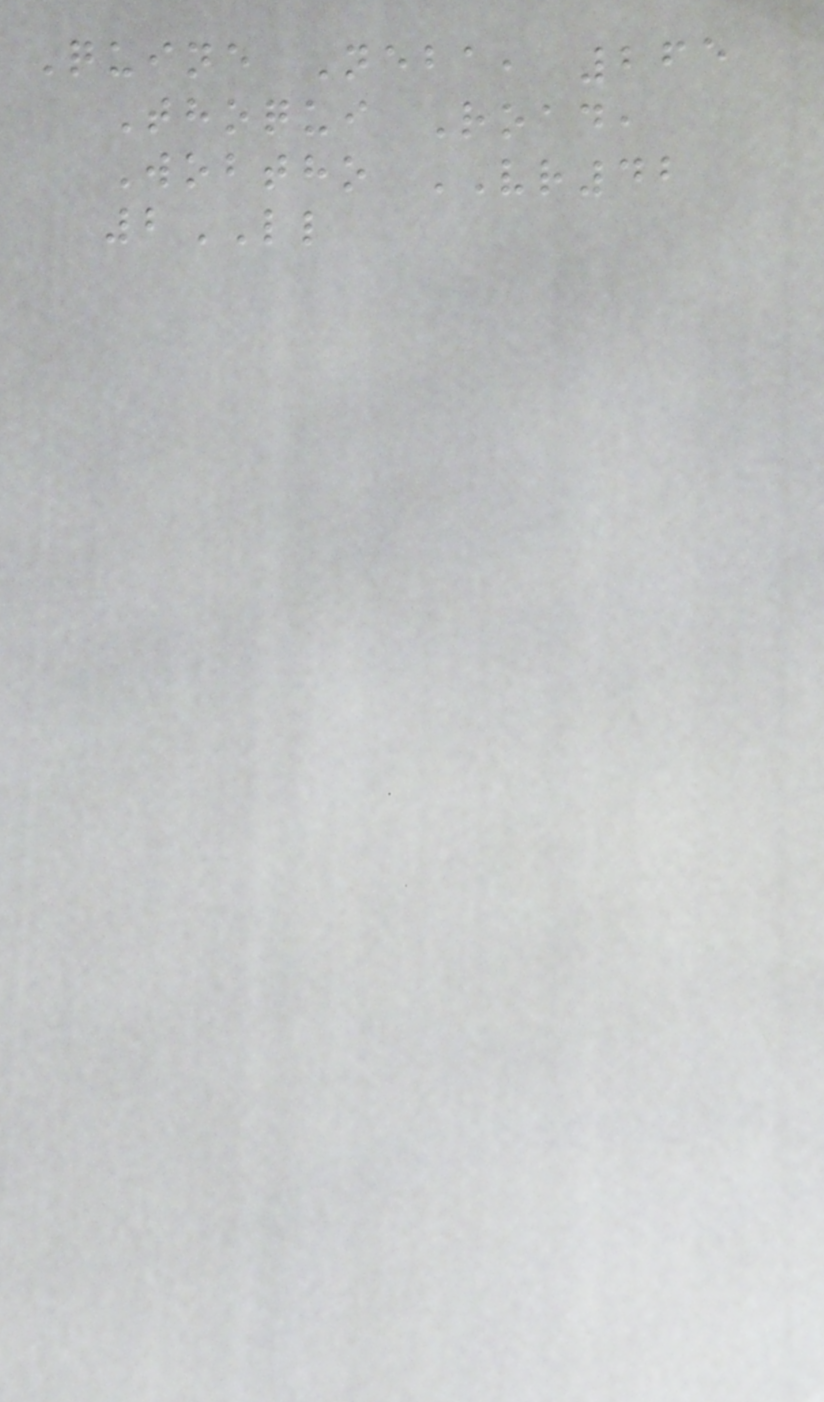Quine Neba, 265
Thoqui Road,
Wobtho VR42
2LL
